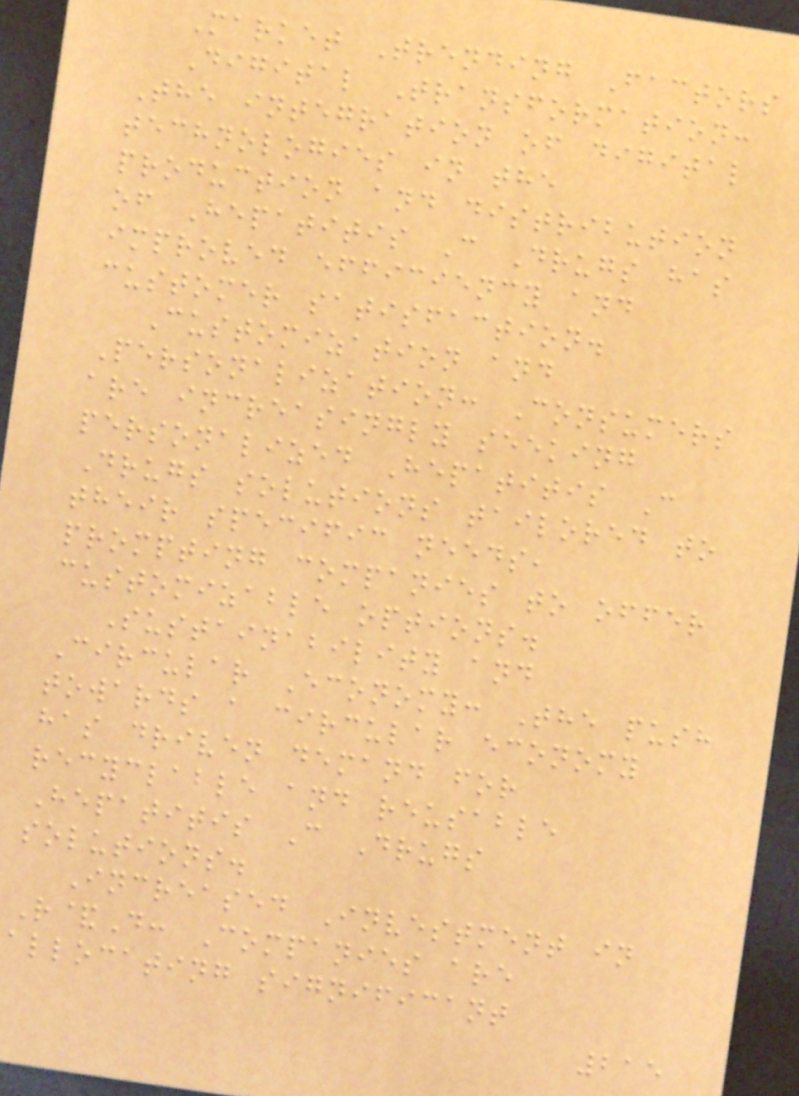Market Trending Factors
Digital Transformation:
The integration of digital
technologies in the
production and distribution
of Hepatitis C Drugs has
improved efficiency and
customer satisfaction.
Customization and
Personalization: Consumers
are increasingly seeking
personalized Hepatitis C
Drugs solutions tailored to
their specific needs,
prompting companies to offer
customizable options.
Sustainability and
Circular Economy: The push
towards a circular economy
has driven demand for
recyclable and reusable
Hepatitis C Drugs
solutions.
Increased Investment in
R&D: Companies are
allocating significant
215
